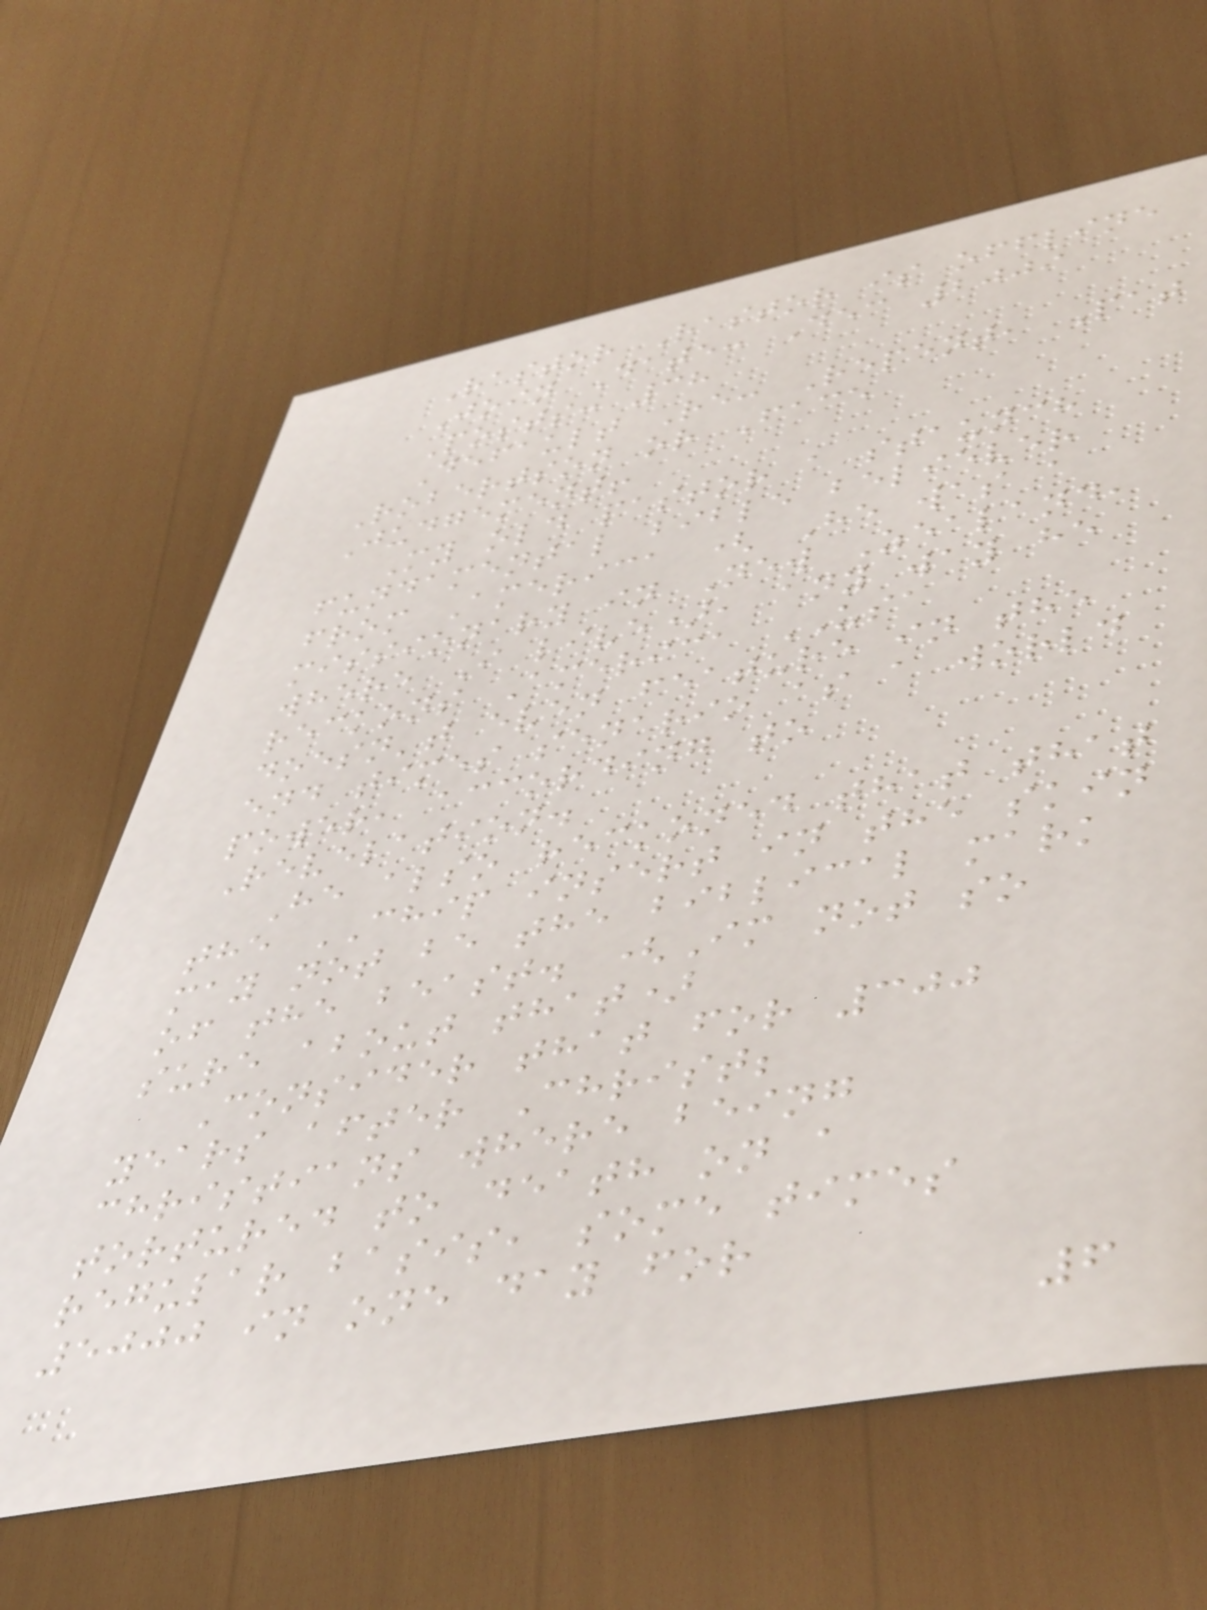Rastor Rastor is offline
Join Date: Dec 2009
Posts: 38
Default Re: Repent, Pat
Robertson or Face
Judgement!
My old pastor a staunch
fundamental bible believer
from America ( He was a
missionary in New Zealand,
where I live), any way he
reckons America USA
doesn't even feature in the
end times senario as a world
power, according to
Revelation.
He also reckoned that that
the CHIP insert in the skin
may not be the biblical mark
of the beast. (Im not so
sure about that)
Consider that for 300
years after Christ;
christians where being
tortured to death on a
regular basis, some times
5000 in one day for
6
